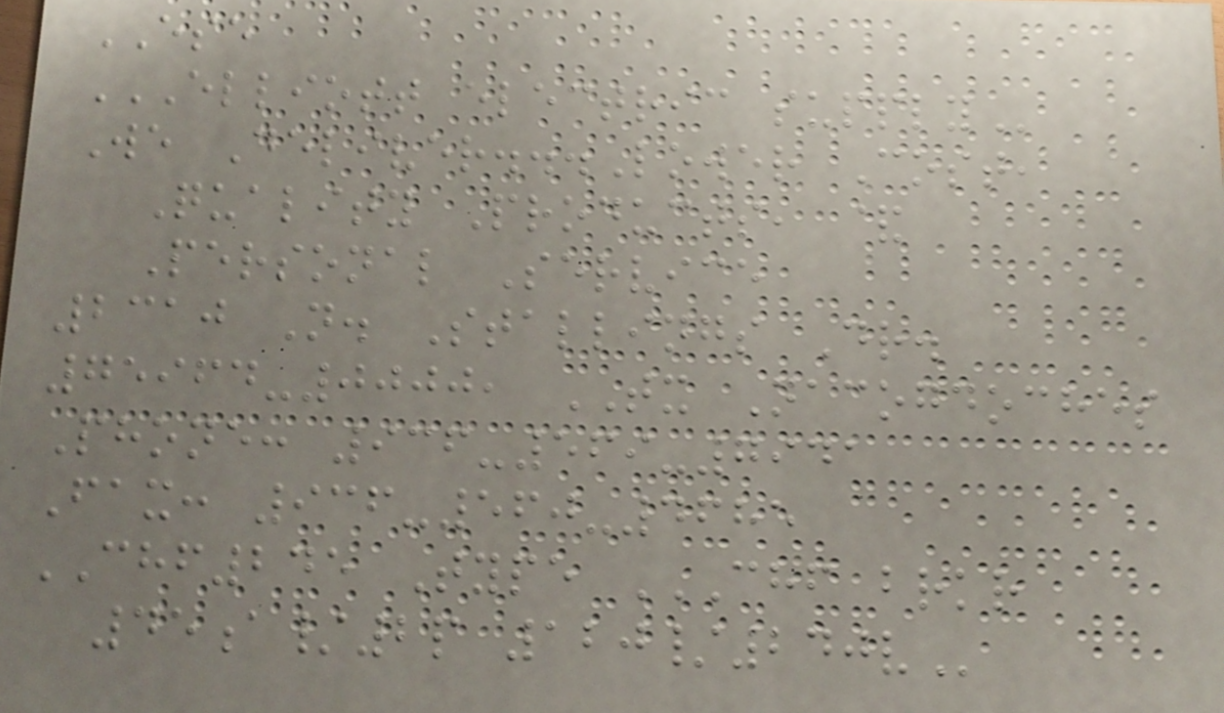ESE
ELLIOTT ELECTRIC SUPPLY
We Deliver...Lower Cost,
Quality Products, &
Personal Service
2310 N. Stallings Dr.
75964-0000, TX Nacogdoches
Phone: 936-569-7941
Fax: 936-560-4685
CHF245 Type CHF BRKR
45A/2P 120/240V
